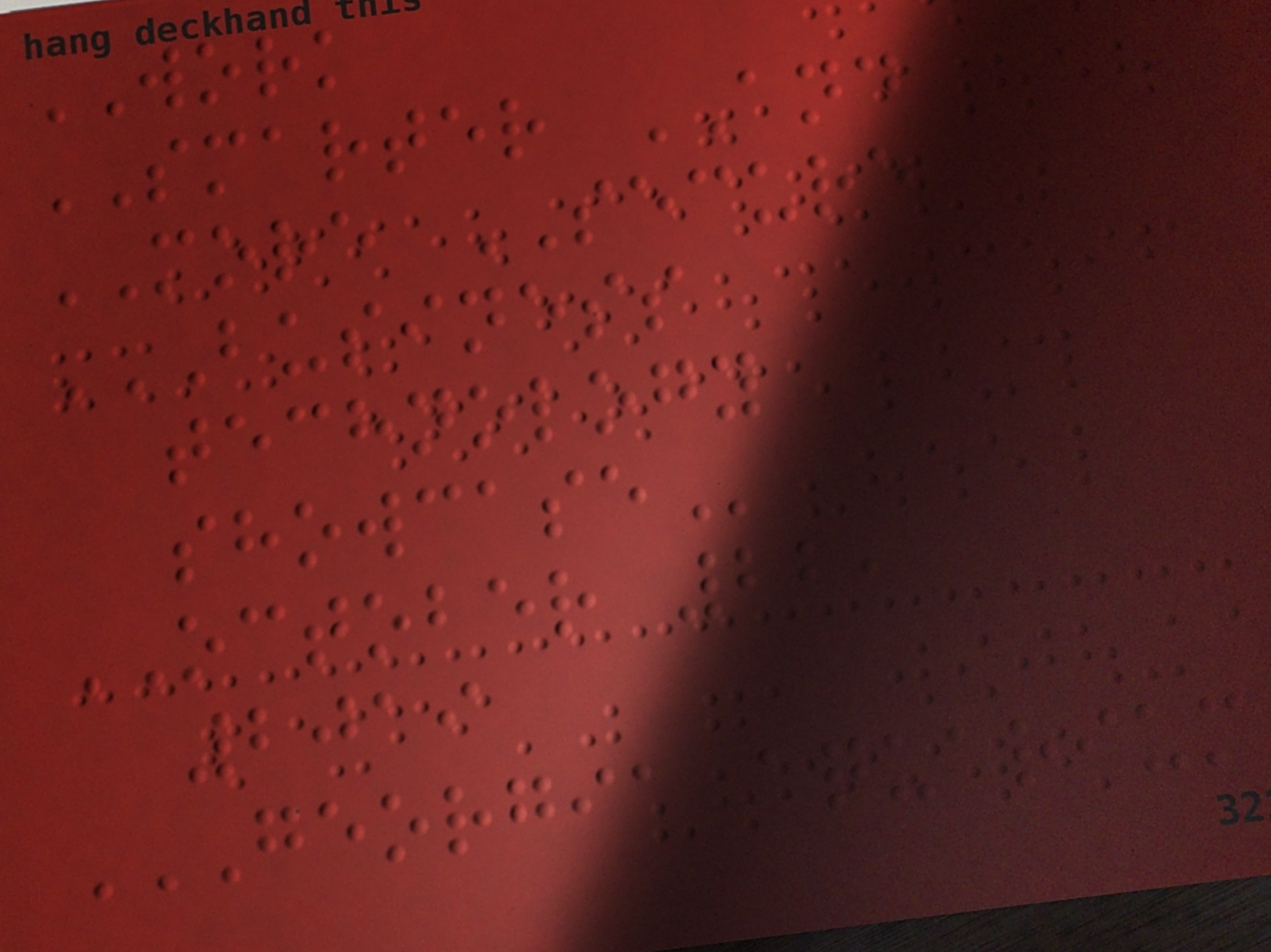WORK
SMARTER AND
MORE SECURE
BUSINESS
TECHNOLOGY
SHOWCASE
OCTOBER 22,
2019
GEORGIA AQUARIUM
